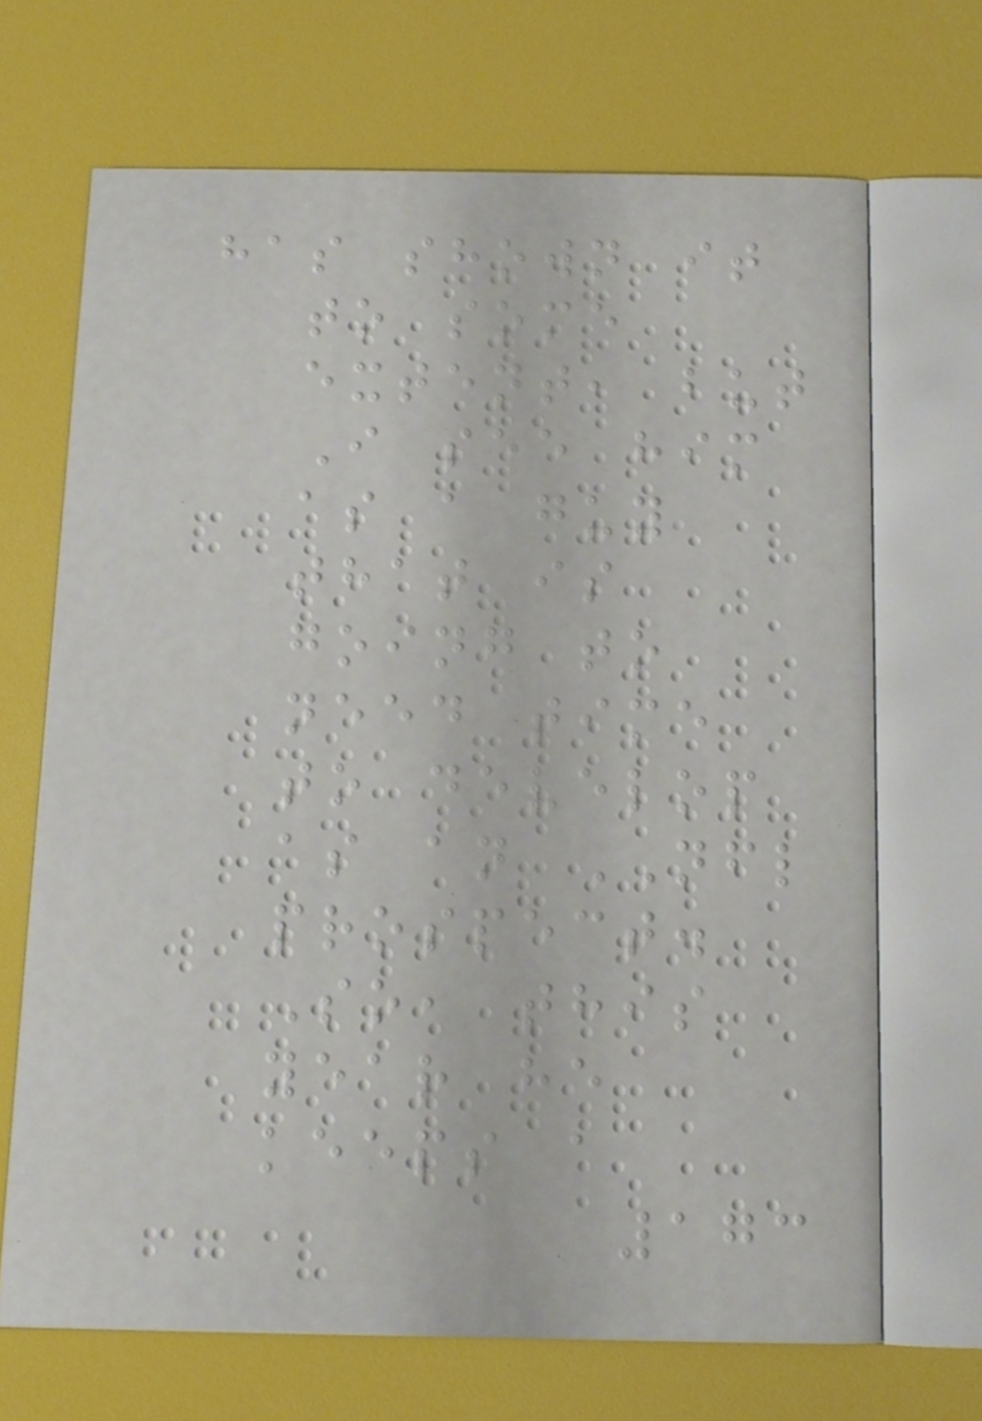has shown it
to some
extent, but
I see him
as a guy
that is
going to
need time
to develop
as an NFL
prospect.
So, this
year he
keeps a
173
